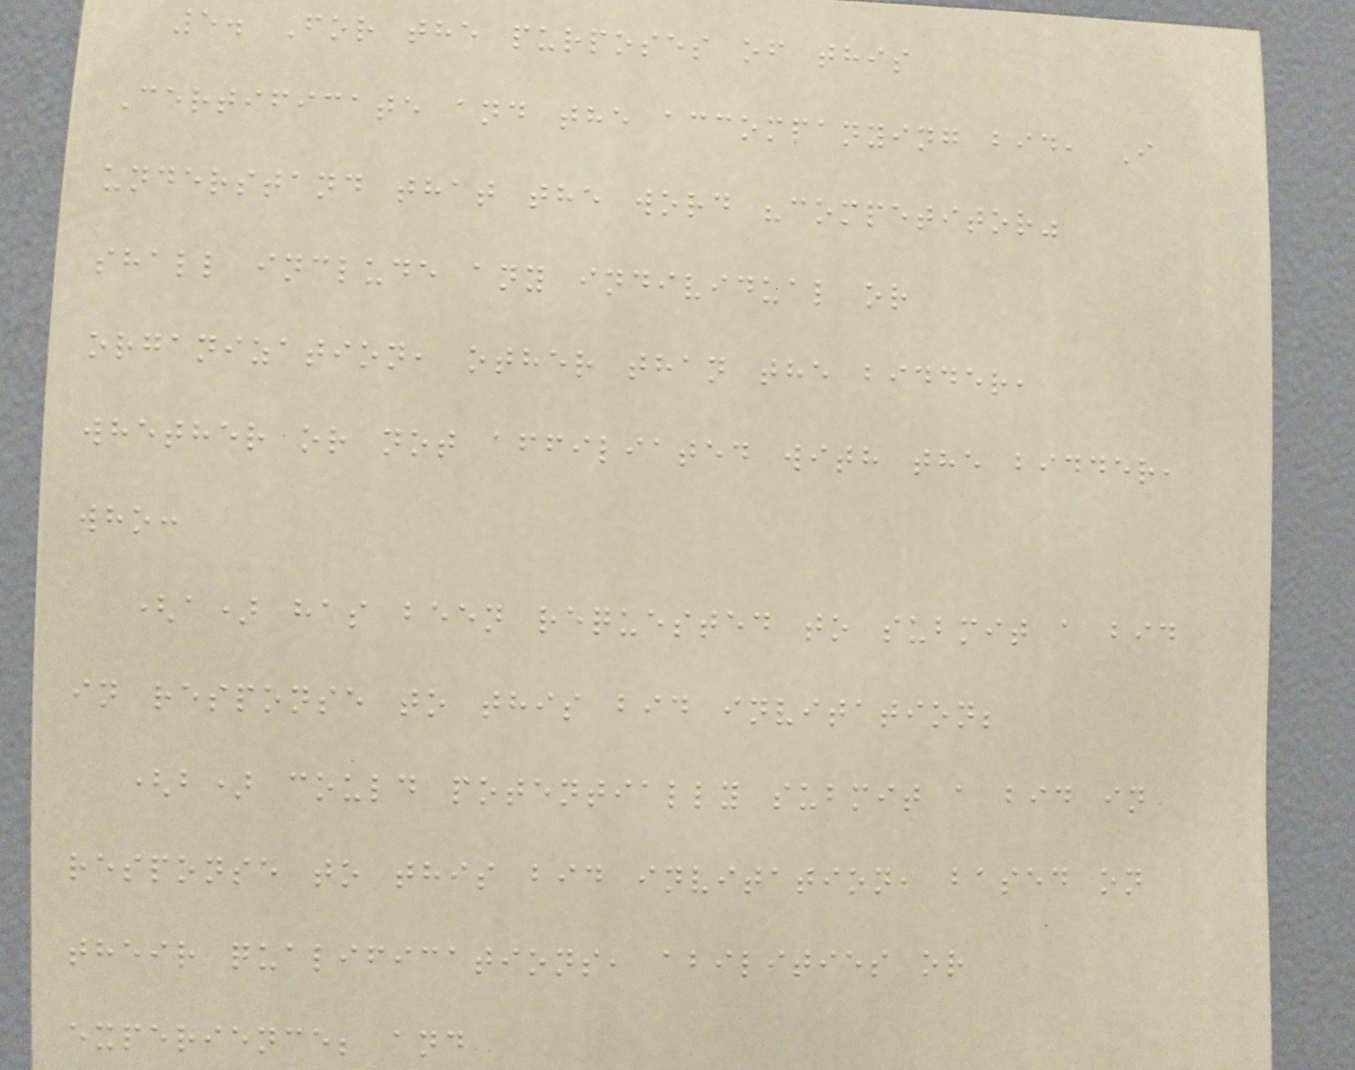5. For the purposes of this
Certificate and the accompanying bid, I
understand that the word "competitor"
shall include any individual or
organization, other than the bidder,
whether or not affiliated with the bidder,
who:
(a) has been requested to submit a bid
in response to this bid invitation;
(b) could potentially submit a bid in
response to this bid invitation, based on
their qualifications, abilities or
experience; and
